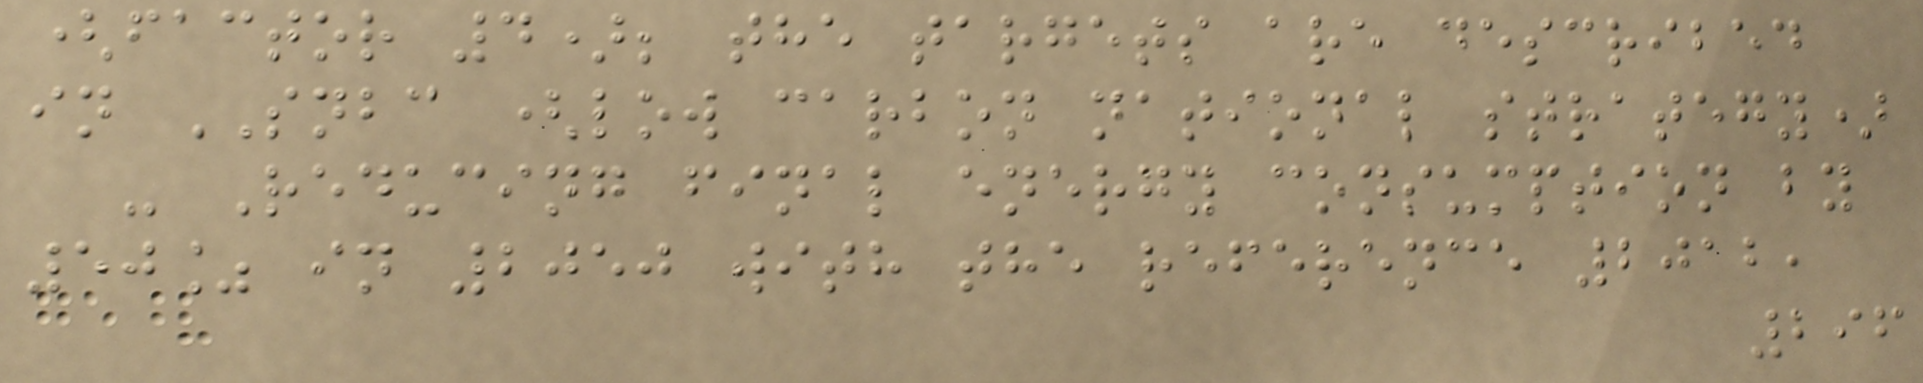(factor 4); the targets are described
in SNBC (low carbon national strategy)
- Reducing final energy consumption by
50% in 2050 with the reference 2012,
296
